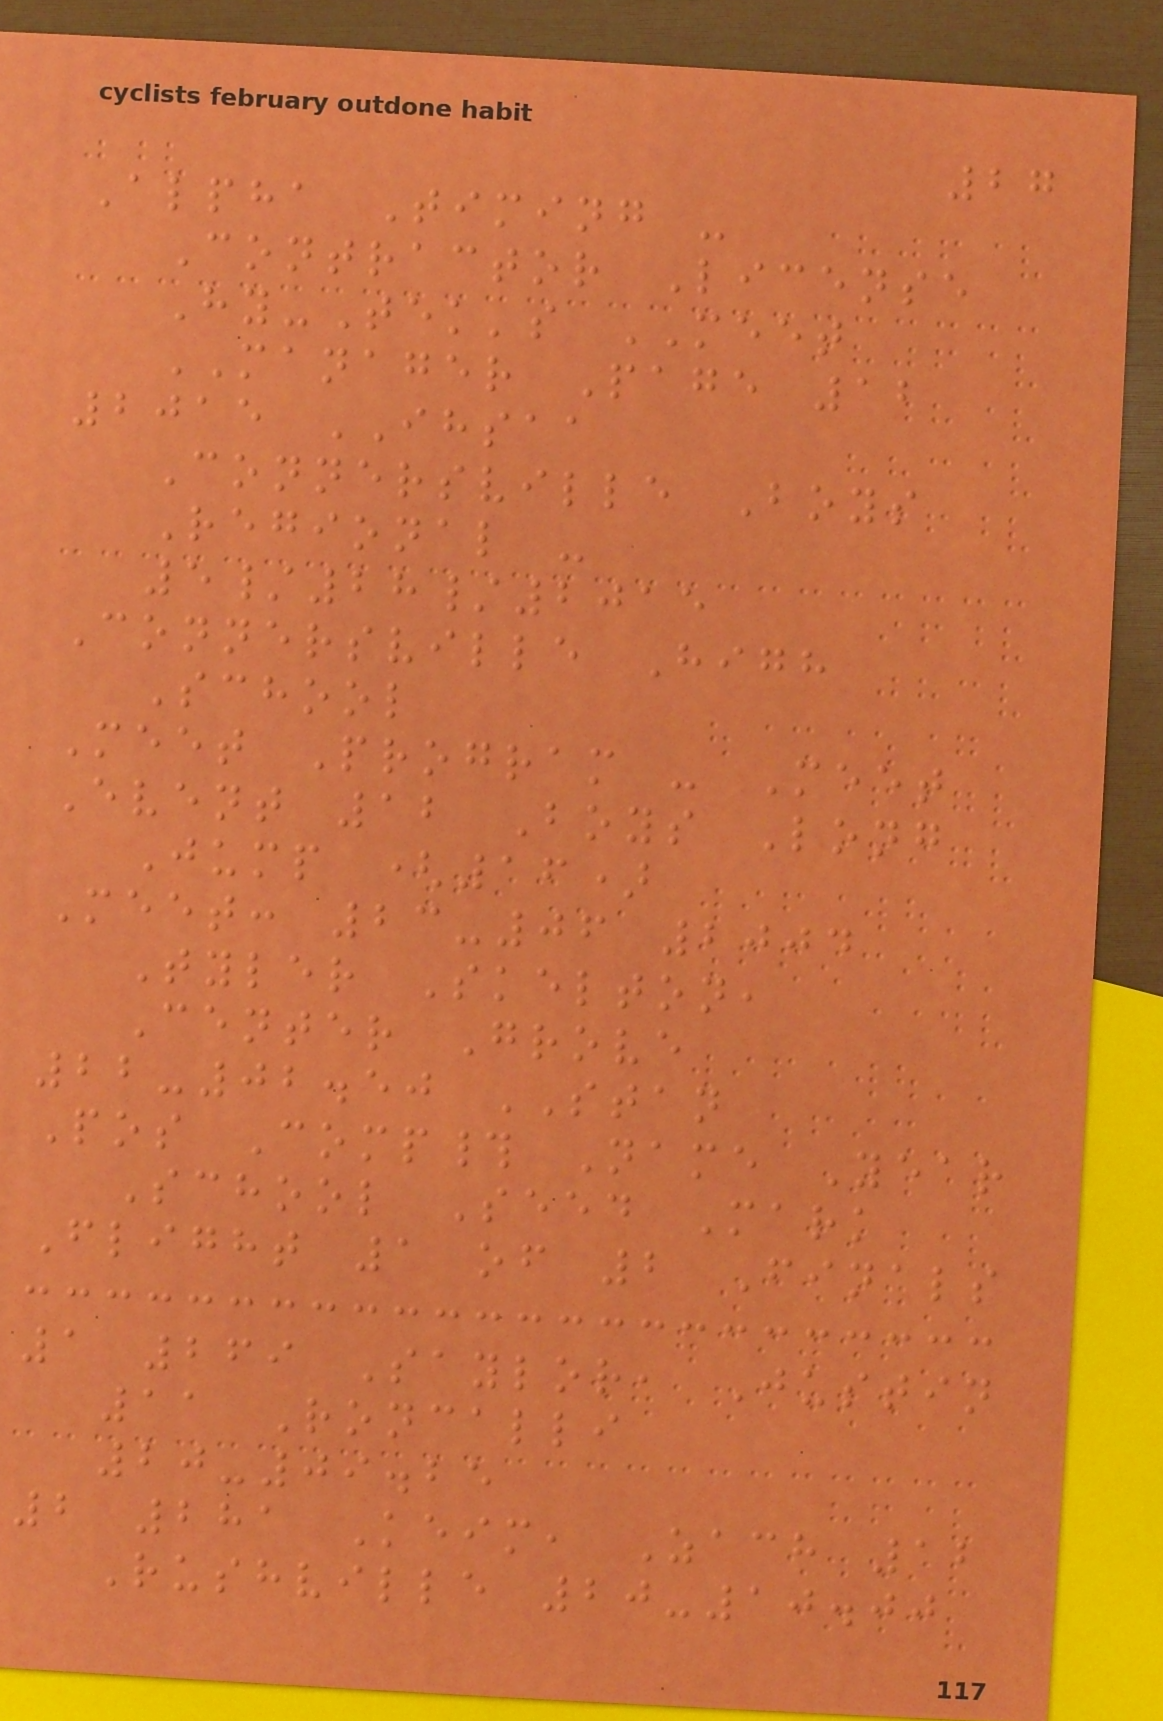27
Alpha Timing -
Contractor License
Hy-Tek's MEET
MANAGER Page 12
2015 IHSAA
Connersville Boys
Regional -
5/28/2015
Connersville High
School
Meet Program - Meet
Event 12 Boys Long
Jump (16)
Meet: 23-06 2004
Tyler Skelton,
Center Grove
22-02.50 STAN
Pos Comp# Name Year
School Seed Mark
Flight 1 of 2 Finals
1 269 Saylor, Justin
11 Roncalli
20-09.25
2 281 Keim, Zach 12
Rushville 20-10.00
